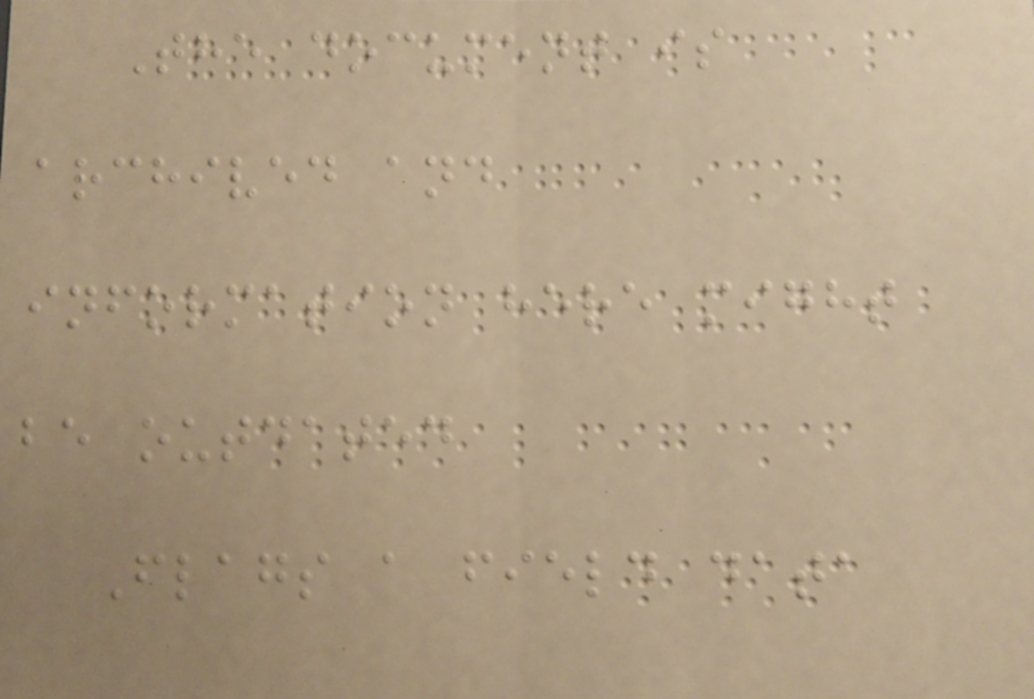The document is
archived and
information here might
be outdated
Flags a field data
